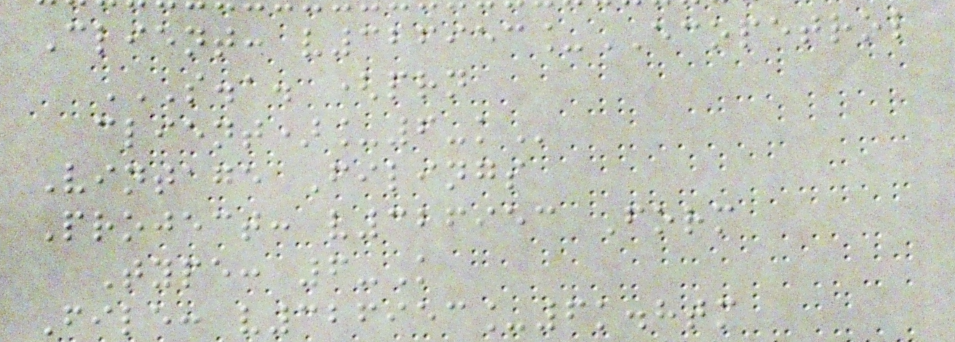Client: v326953_ECOPETROL
S.A. (PRN
CLIENT)_6-K
Vintage Filings
Project: v326953 Form
Type: 6-K
File: v326953_6k.htm
